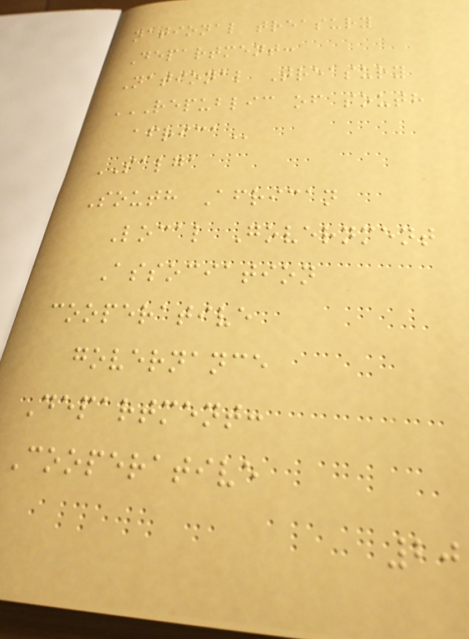national treasury
Department:
National Treasury
REPUBLIC OF SOUTH
AFRICA
SALGA
South African
Local Government
Association
cooperative
governance
Department:
Cooperative
20
